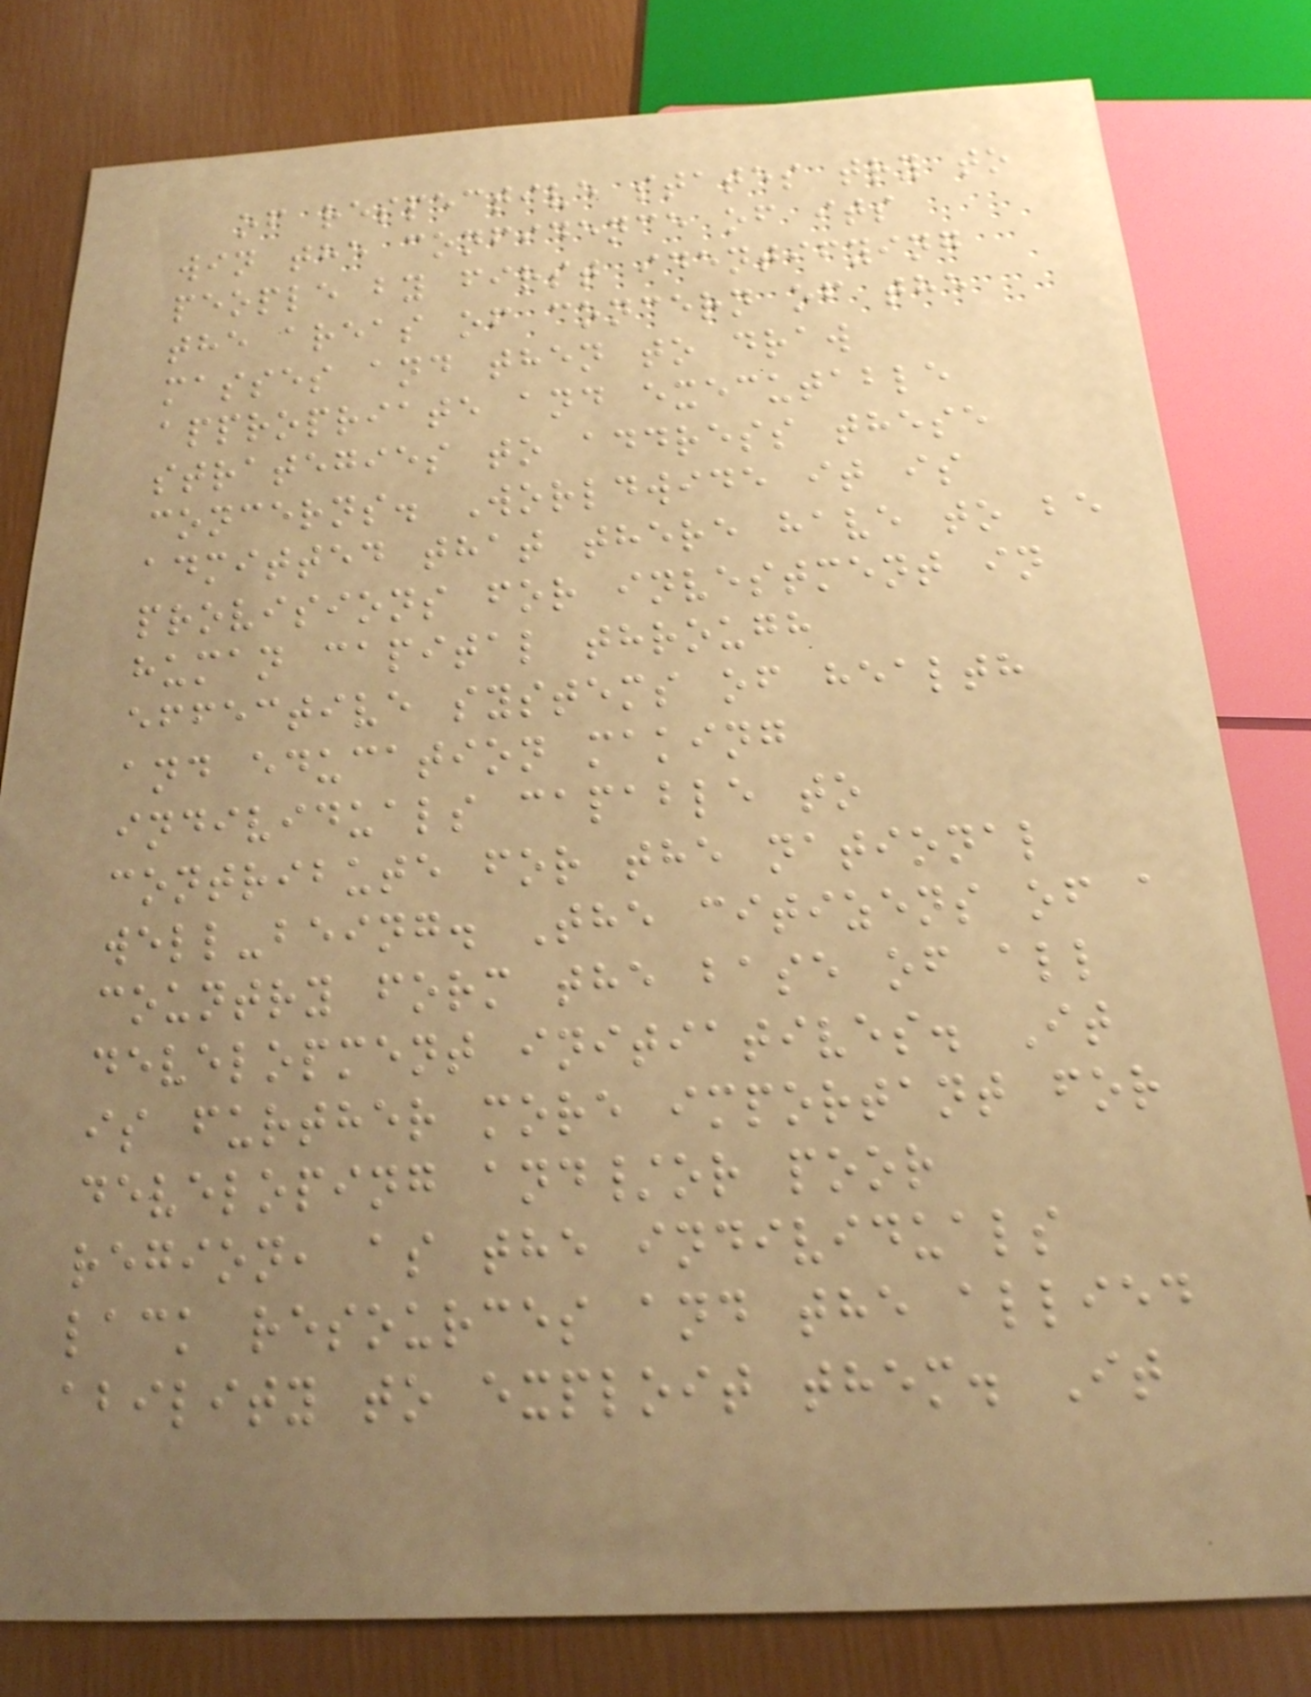of respective states try to
win the confidence of its
people by first identifying
the areas of concern of the
masses and then to draw
appropriate and executable
strategies to address these
concerns. Worldwide it is
admitted that there have to be
provisions for investment in
human capital through
effective systems of health
and education making
individuals capable to
contribute for the national
well-being. The citizens of a
country form the base of all
development initiatives. It
is further more important for
developing and/or poor
region, as the individuals
lack resources and the allied
ability to exploit them. It
